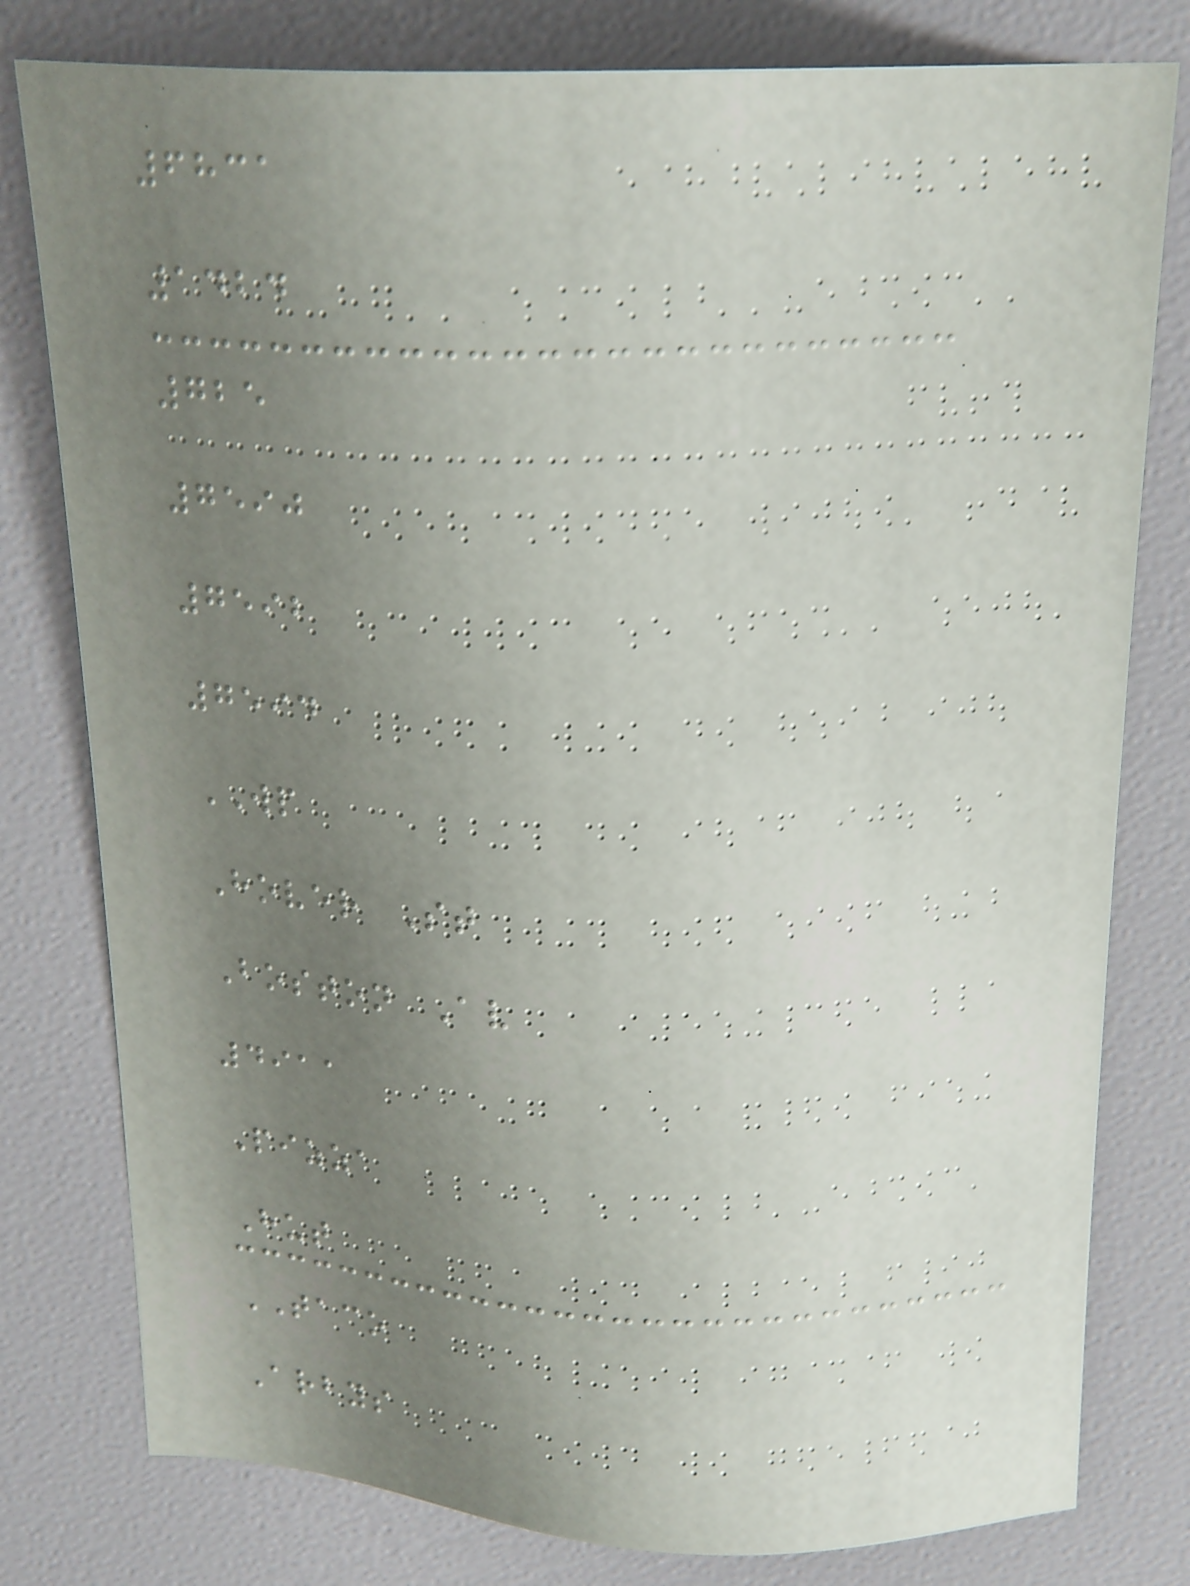6831
1424
725
7590
7592
7594
WP
Hover St
Boston Av
4911
Pizza
Hut
TACO
Arbys
